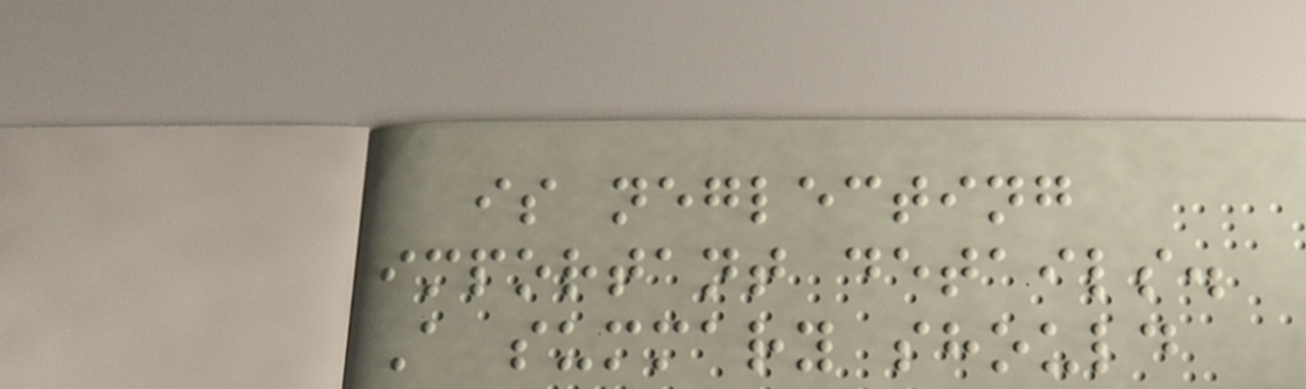is neglecting
important details.
A summary should
